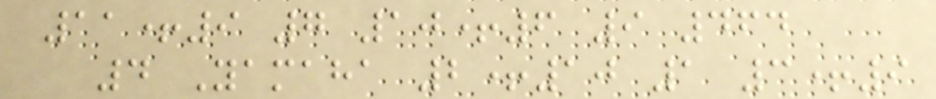11+9 7 10+6 9 464
4 Yamaha 2+10 1 3+9
